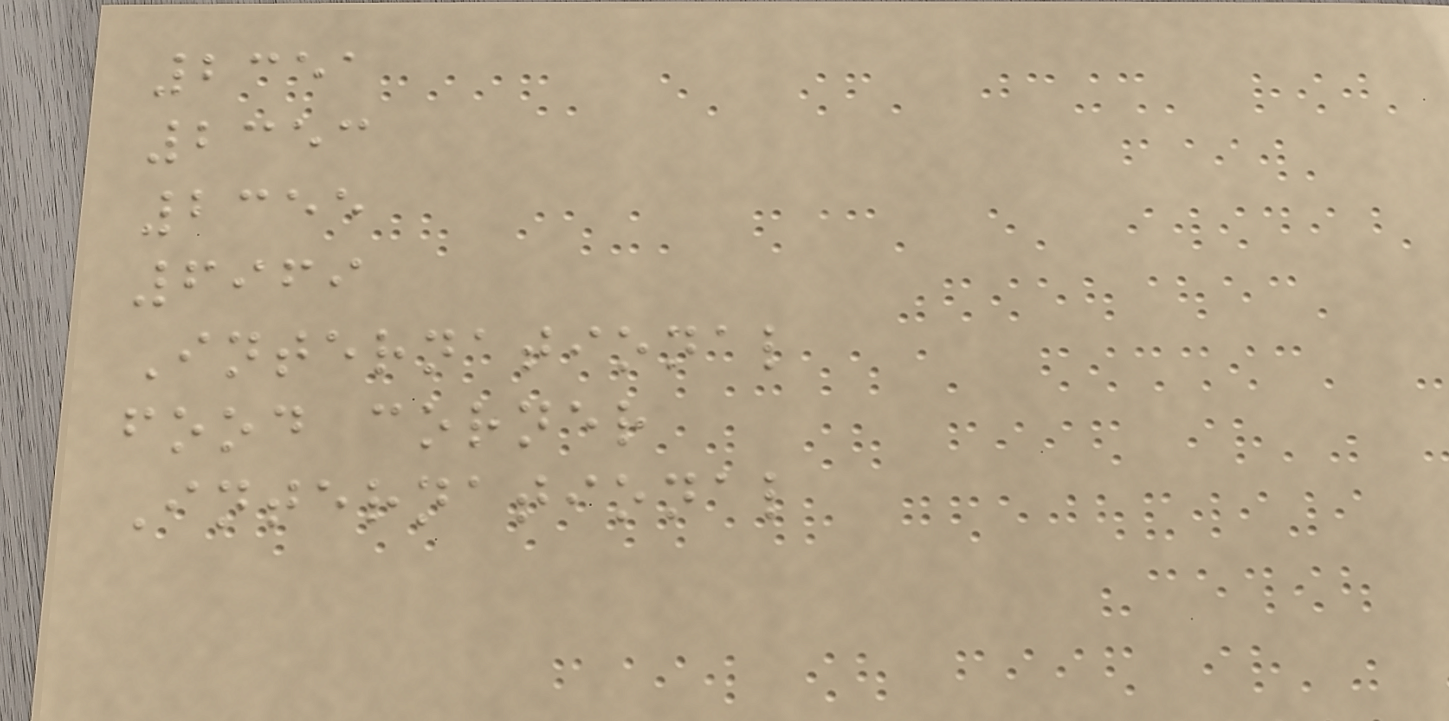2351
2353
2355
6969
International
food corner
International
